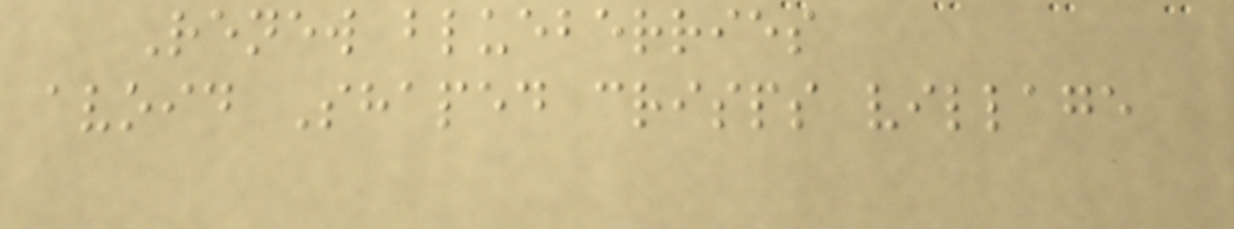Renew blueberries
avoid Shaped crisps village
